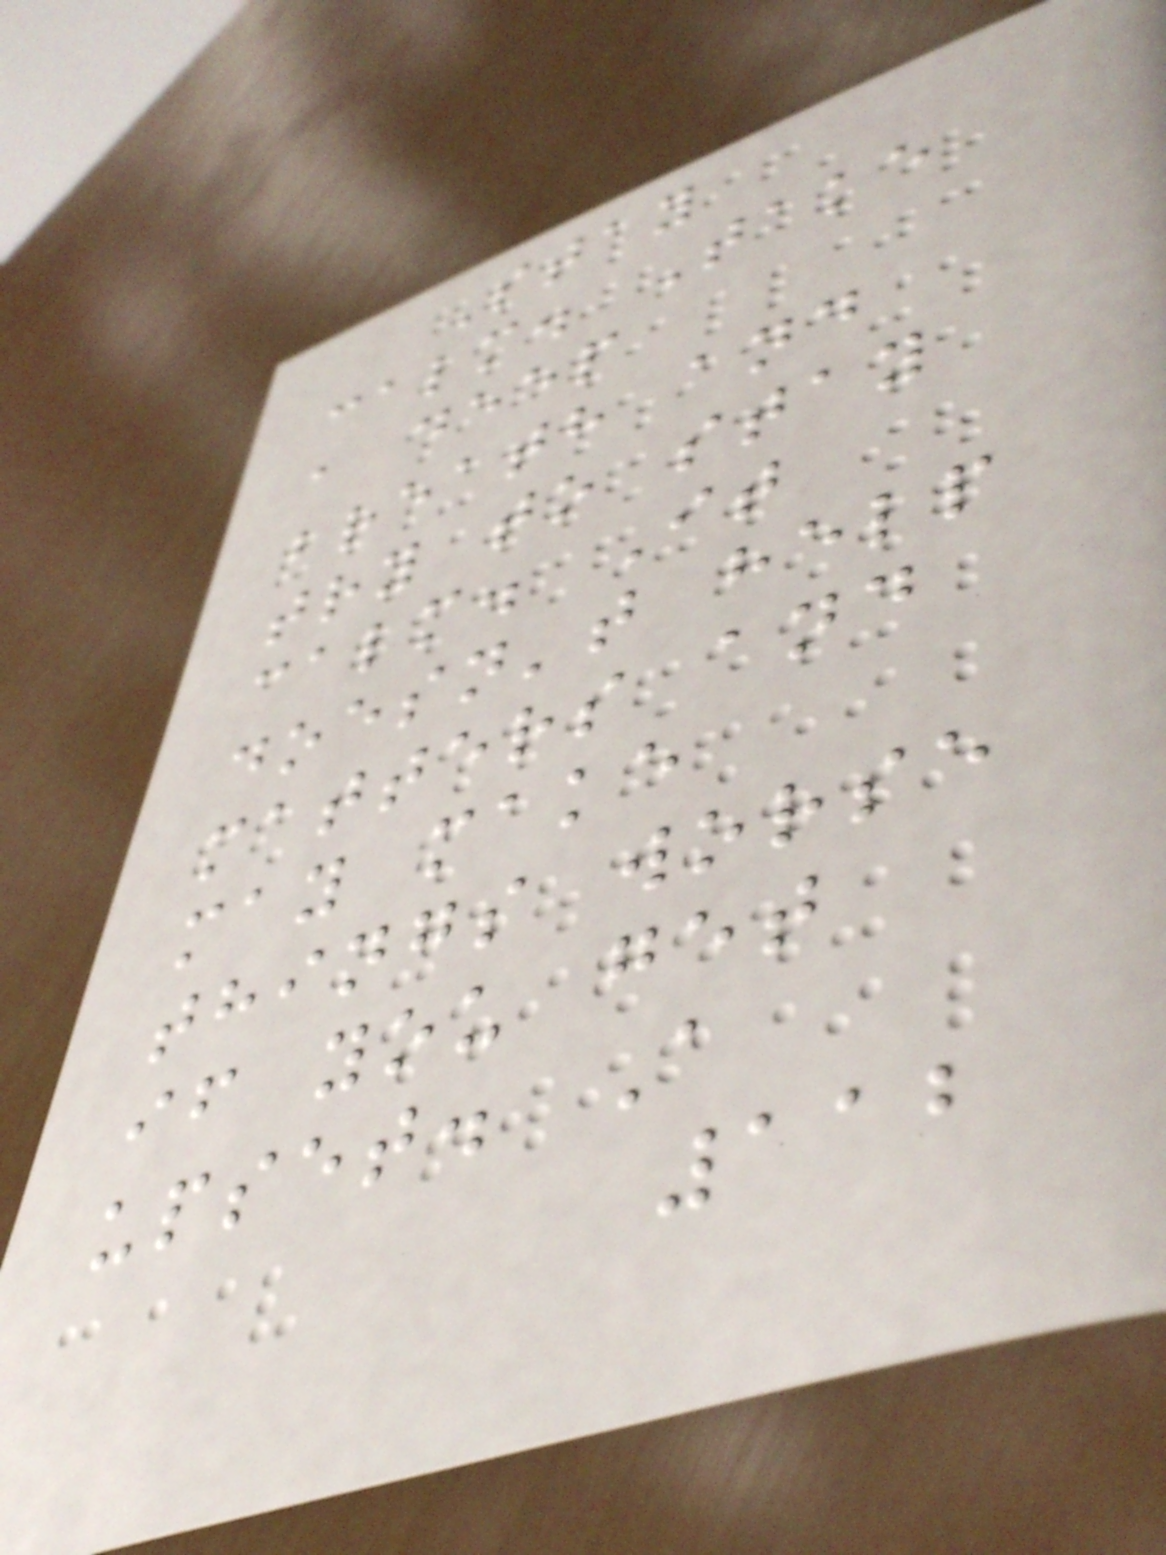Stay
calm. Take
a deep
breath and
try to stay
calm. It
doesn't help
matters and
may make
things worse
if you get
upset. A
112
